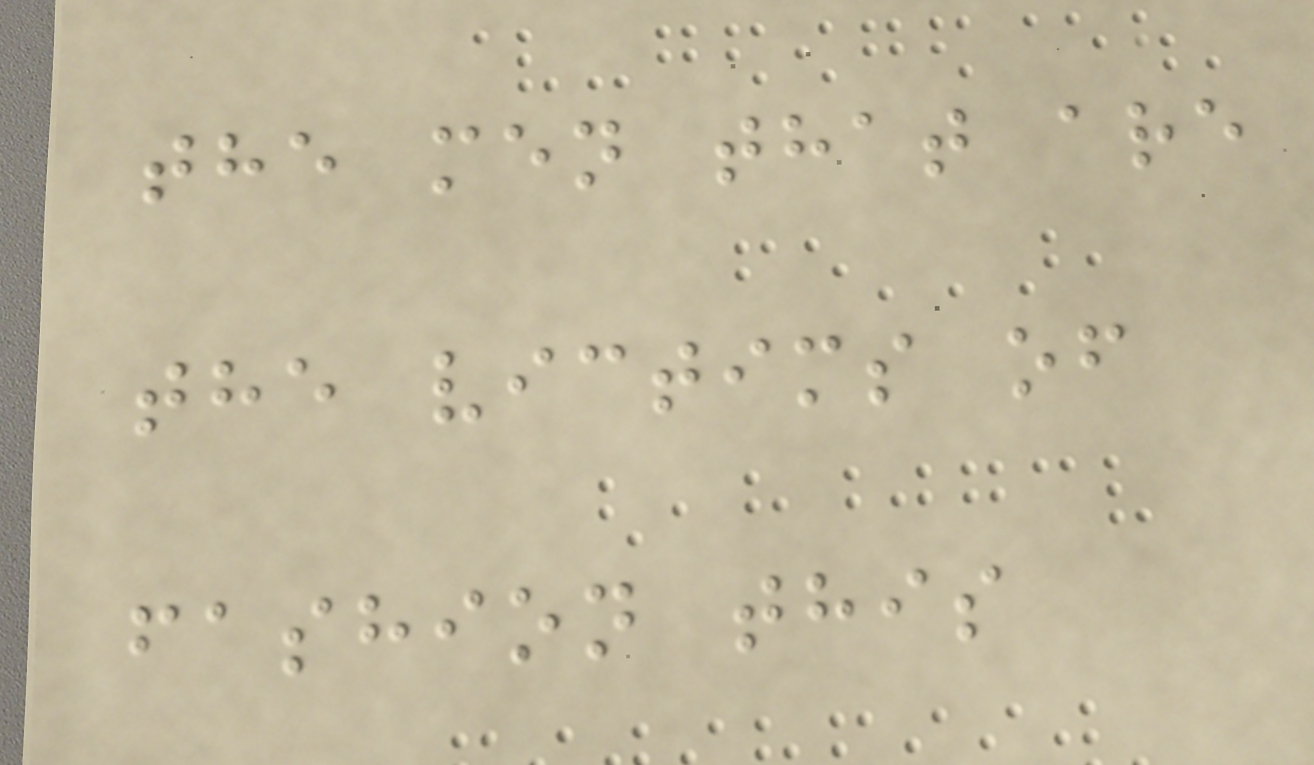the men that are
the victims of
fashion this
